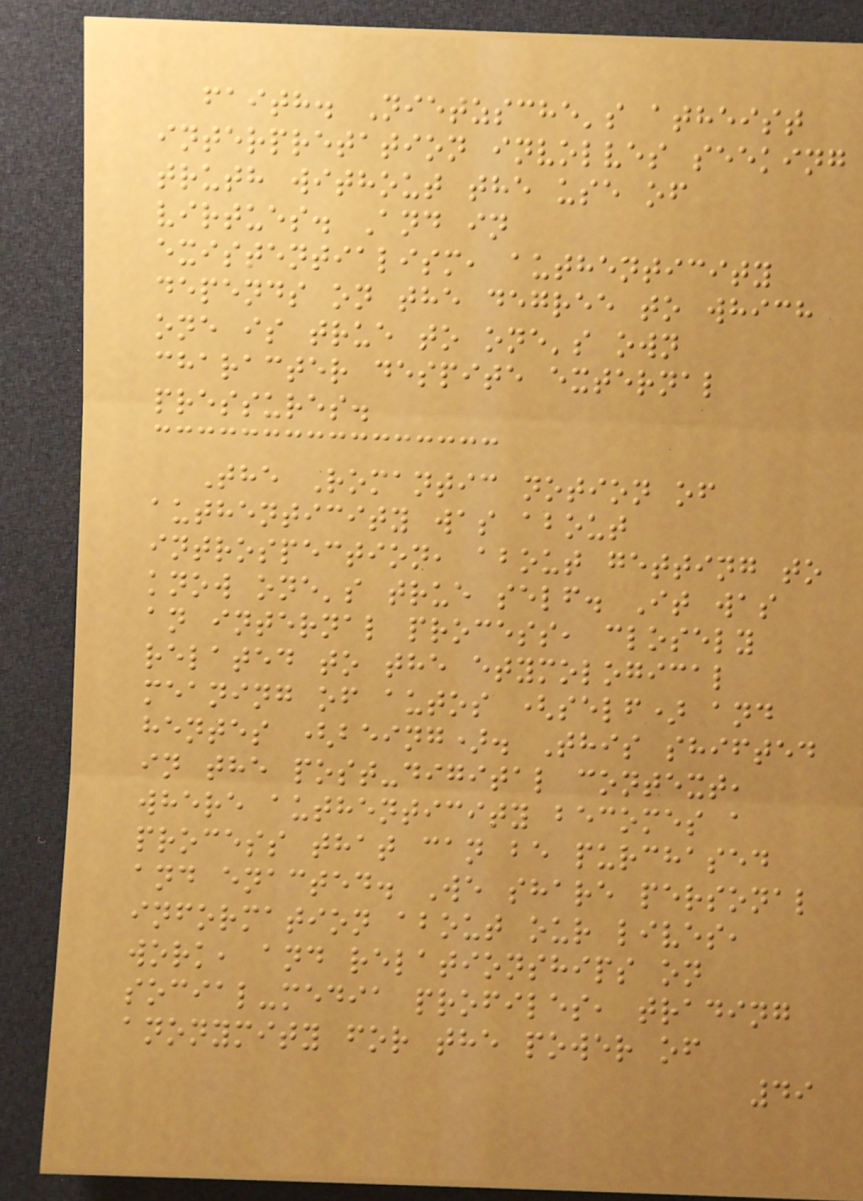faith. Nietzsche's atheist
interpretation involves seeking
truth without the use of
virtues. And in
existentialism, authenticity
depends on the degree to which
one is true to one's own
character despite external
pressures.
The Romantic notion of
authenticity was about
introspection, about getting to
know one's true self. It was
an internal process, closely
related to the etymological
meaning of autos (self) and
hentes (being). This shifted
in the post-digital context,
where authenticity becomes a
process that can be purchased
and enacted. We share personal
information about our lives,
work, and relationships on
social-media profiles, trading
anonymity for the power of
49
